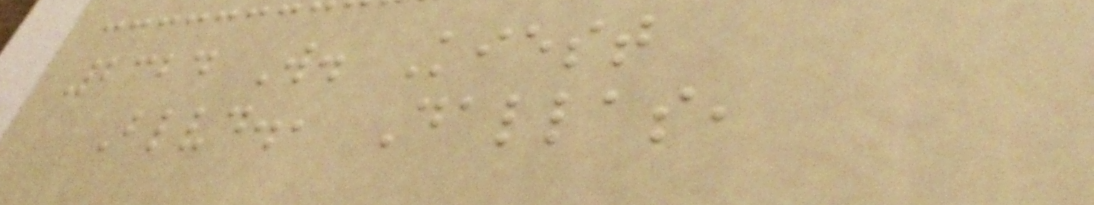2324 W. Kiest
Blvd., Dallas,
